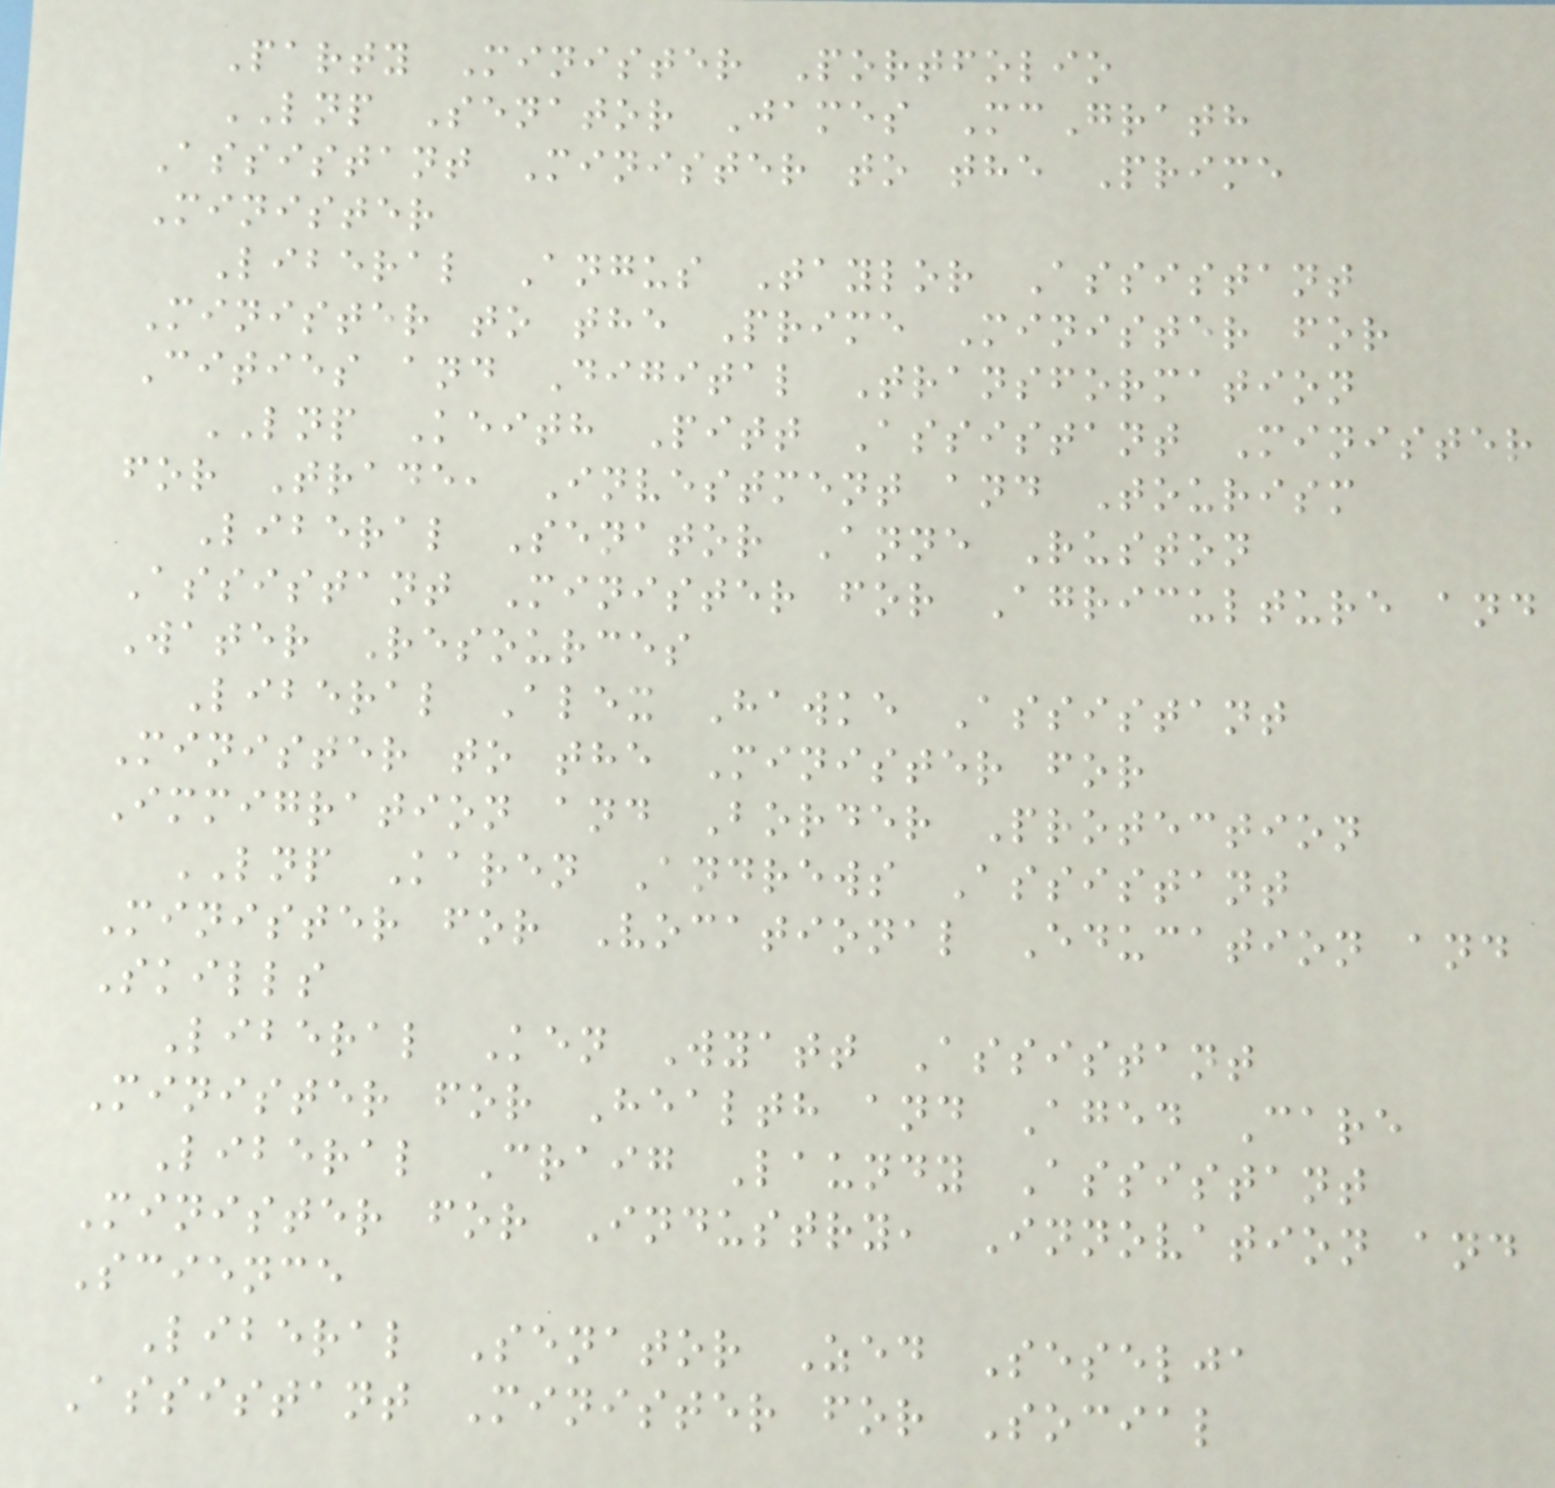Party Minister Portfolio
LNP Senator James McGrath
Assistant Minister to the Prime
Minister
Liberal Angus Taylor Assistant
Minister to the Prime Minister for
Cities and Digital Transformation
LNP Keith Pitt Assistant Minister
for Trade, Investment and Tourism
Liberal Senator Anne Ruston
Assistant Minister for Agriculture and
Water Resources
Liberal Alex Hawke Assistant
Minister to the Minister for
Immigration and Border Protection
LNP Karen Andrews Assistant
Minister for Vocational Education and
Skills
Liberal Ken Wyatt Assistant
Minister for Health and Aged Care
Liberal Craig Laundy Assistant
Minister for Industry, Innovation and
Science
Liberal Senator Zed Seselja
Assistant Minister for Social
